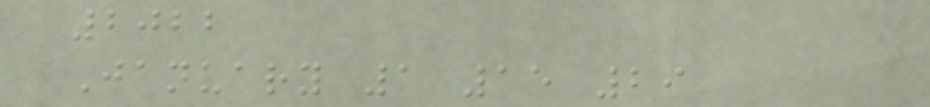2022
January 1 15 29
